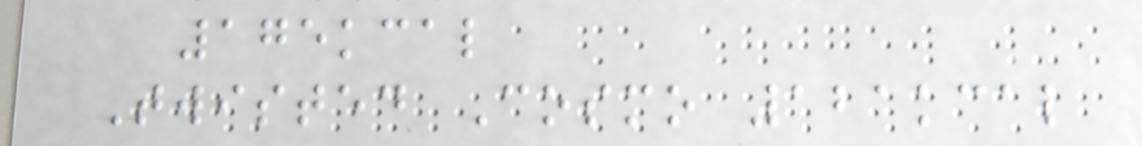175kcal
Twisted Cosmo 121kcal
